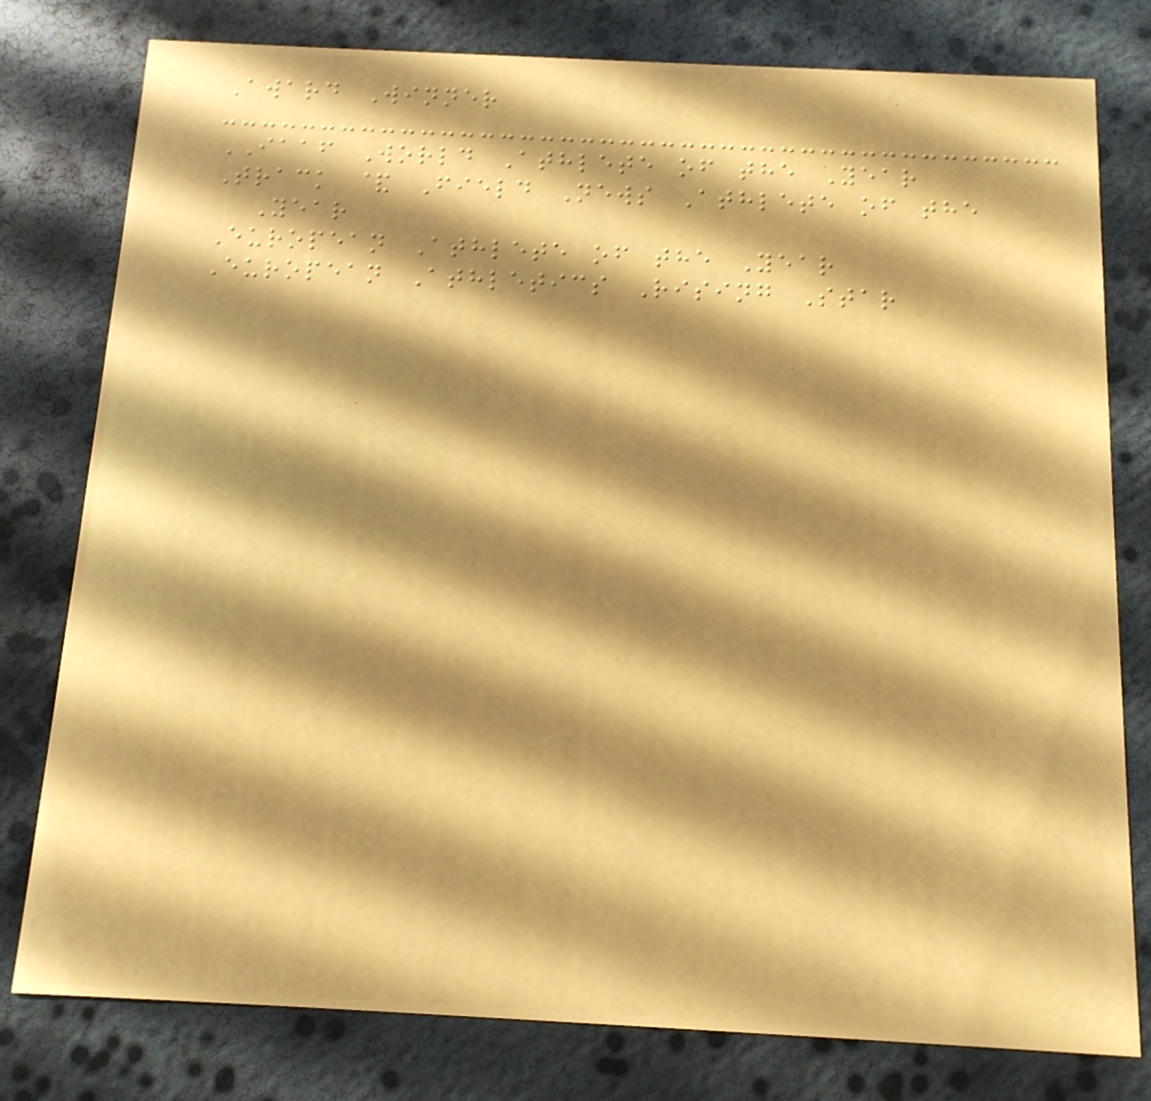Award Winner
IAAF World Athlete of the Year
Track & Field News Athlete of the
Year
European Athlete of the Year
European Athletics Rising Star
